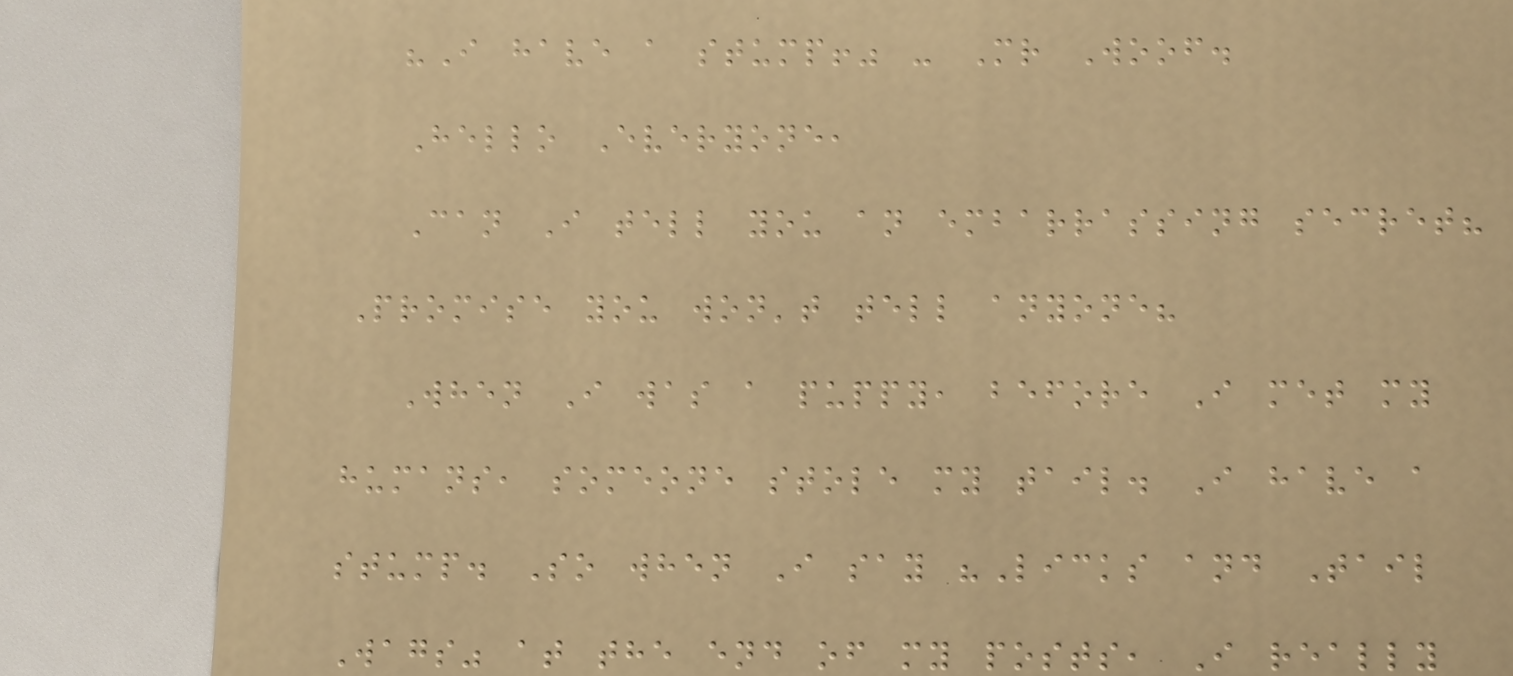"I have a stump!" - Mr Woof.
Hello Everyone,
Can I tell you an embarrassing secret?
Promise you won't tell anyone?
When I was a puppy, before I met my
humans, someone stole my tail. I have a
stump. So when I say "Licks and Tail
Wags" at the end of my posts, I really
